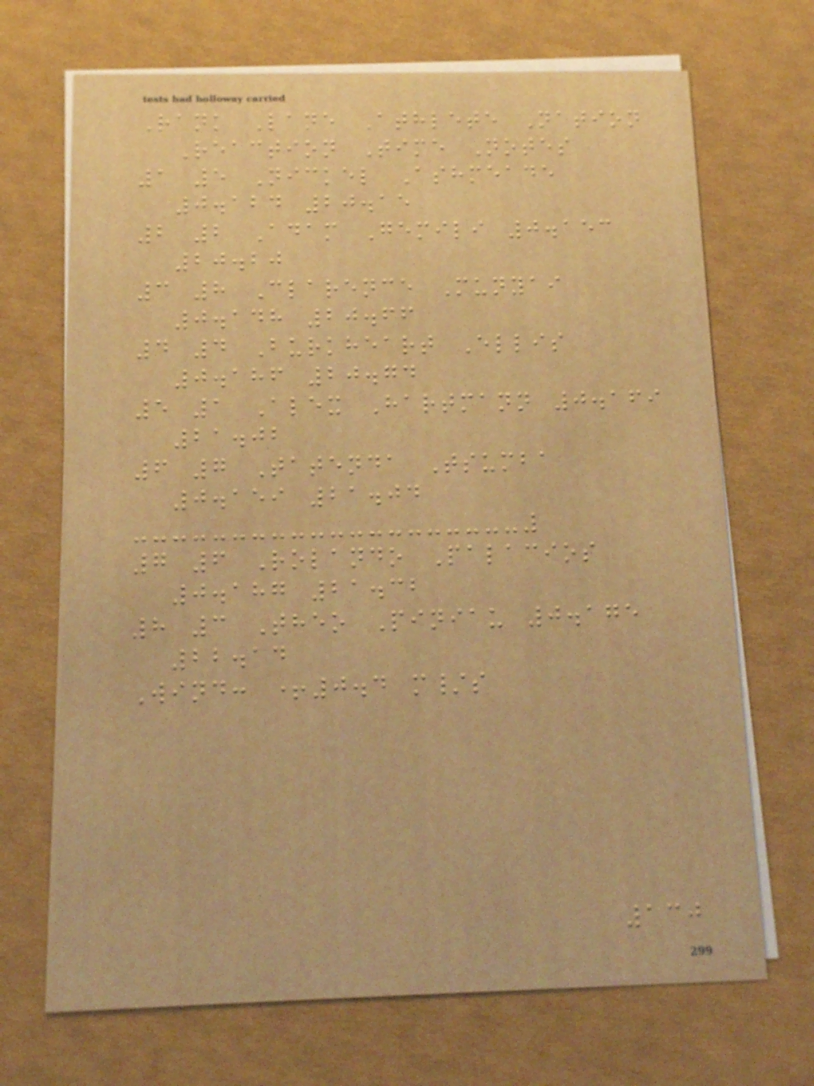Rank Lane Athlete Nation
Reaction Time Notes
1 5 Nickel Ashmeade
0.124 20.15
2 2 Adam Gemili 0.153
20.20
3 8 Clarence Munyai
0.148 20.66
4 4 Burkheart Ellis
0.186 20.74
5 1 Alex Hartmann 0.169
21.02
6 7 Tatenda Tsumba
0.159 21.04
7 6 Rolando Palacios
0.187 21.32
8 3 Theo Piniau 0.175
22.14
Wind: +0.4 m/s
130
